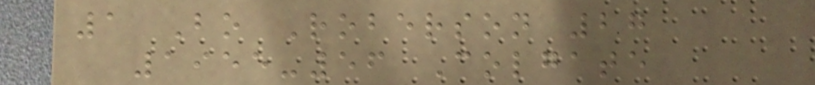1 Bo Roberson 27
1955-56 Colgate
